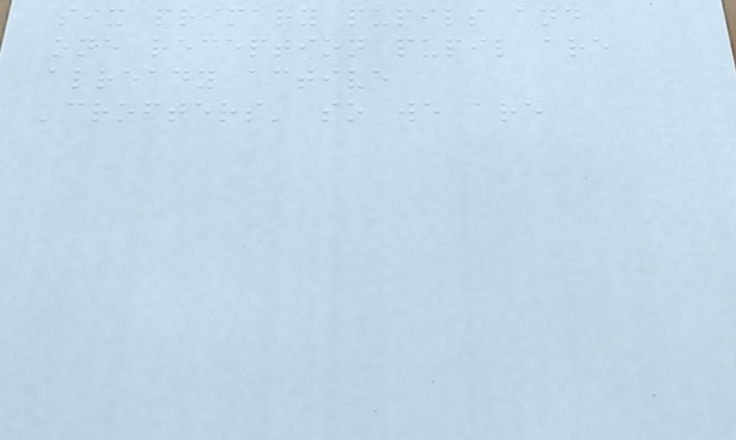six primary pupils and
one reception pupil are
already active
'crofters' so we are
